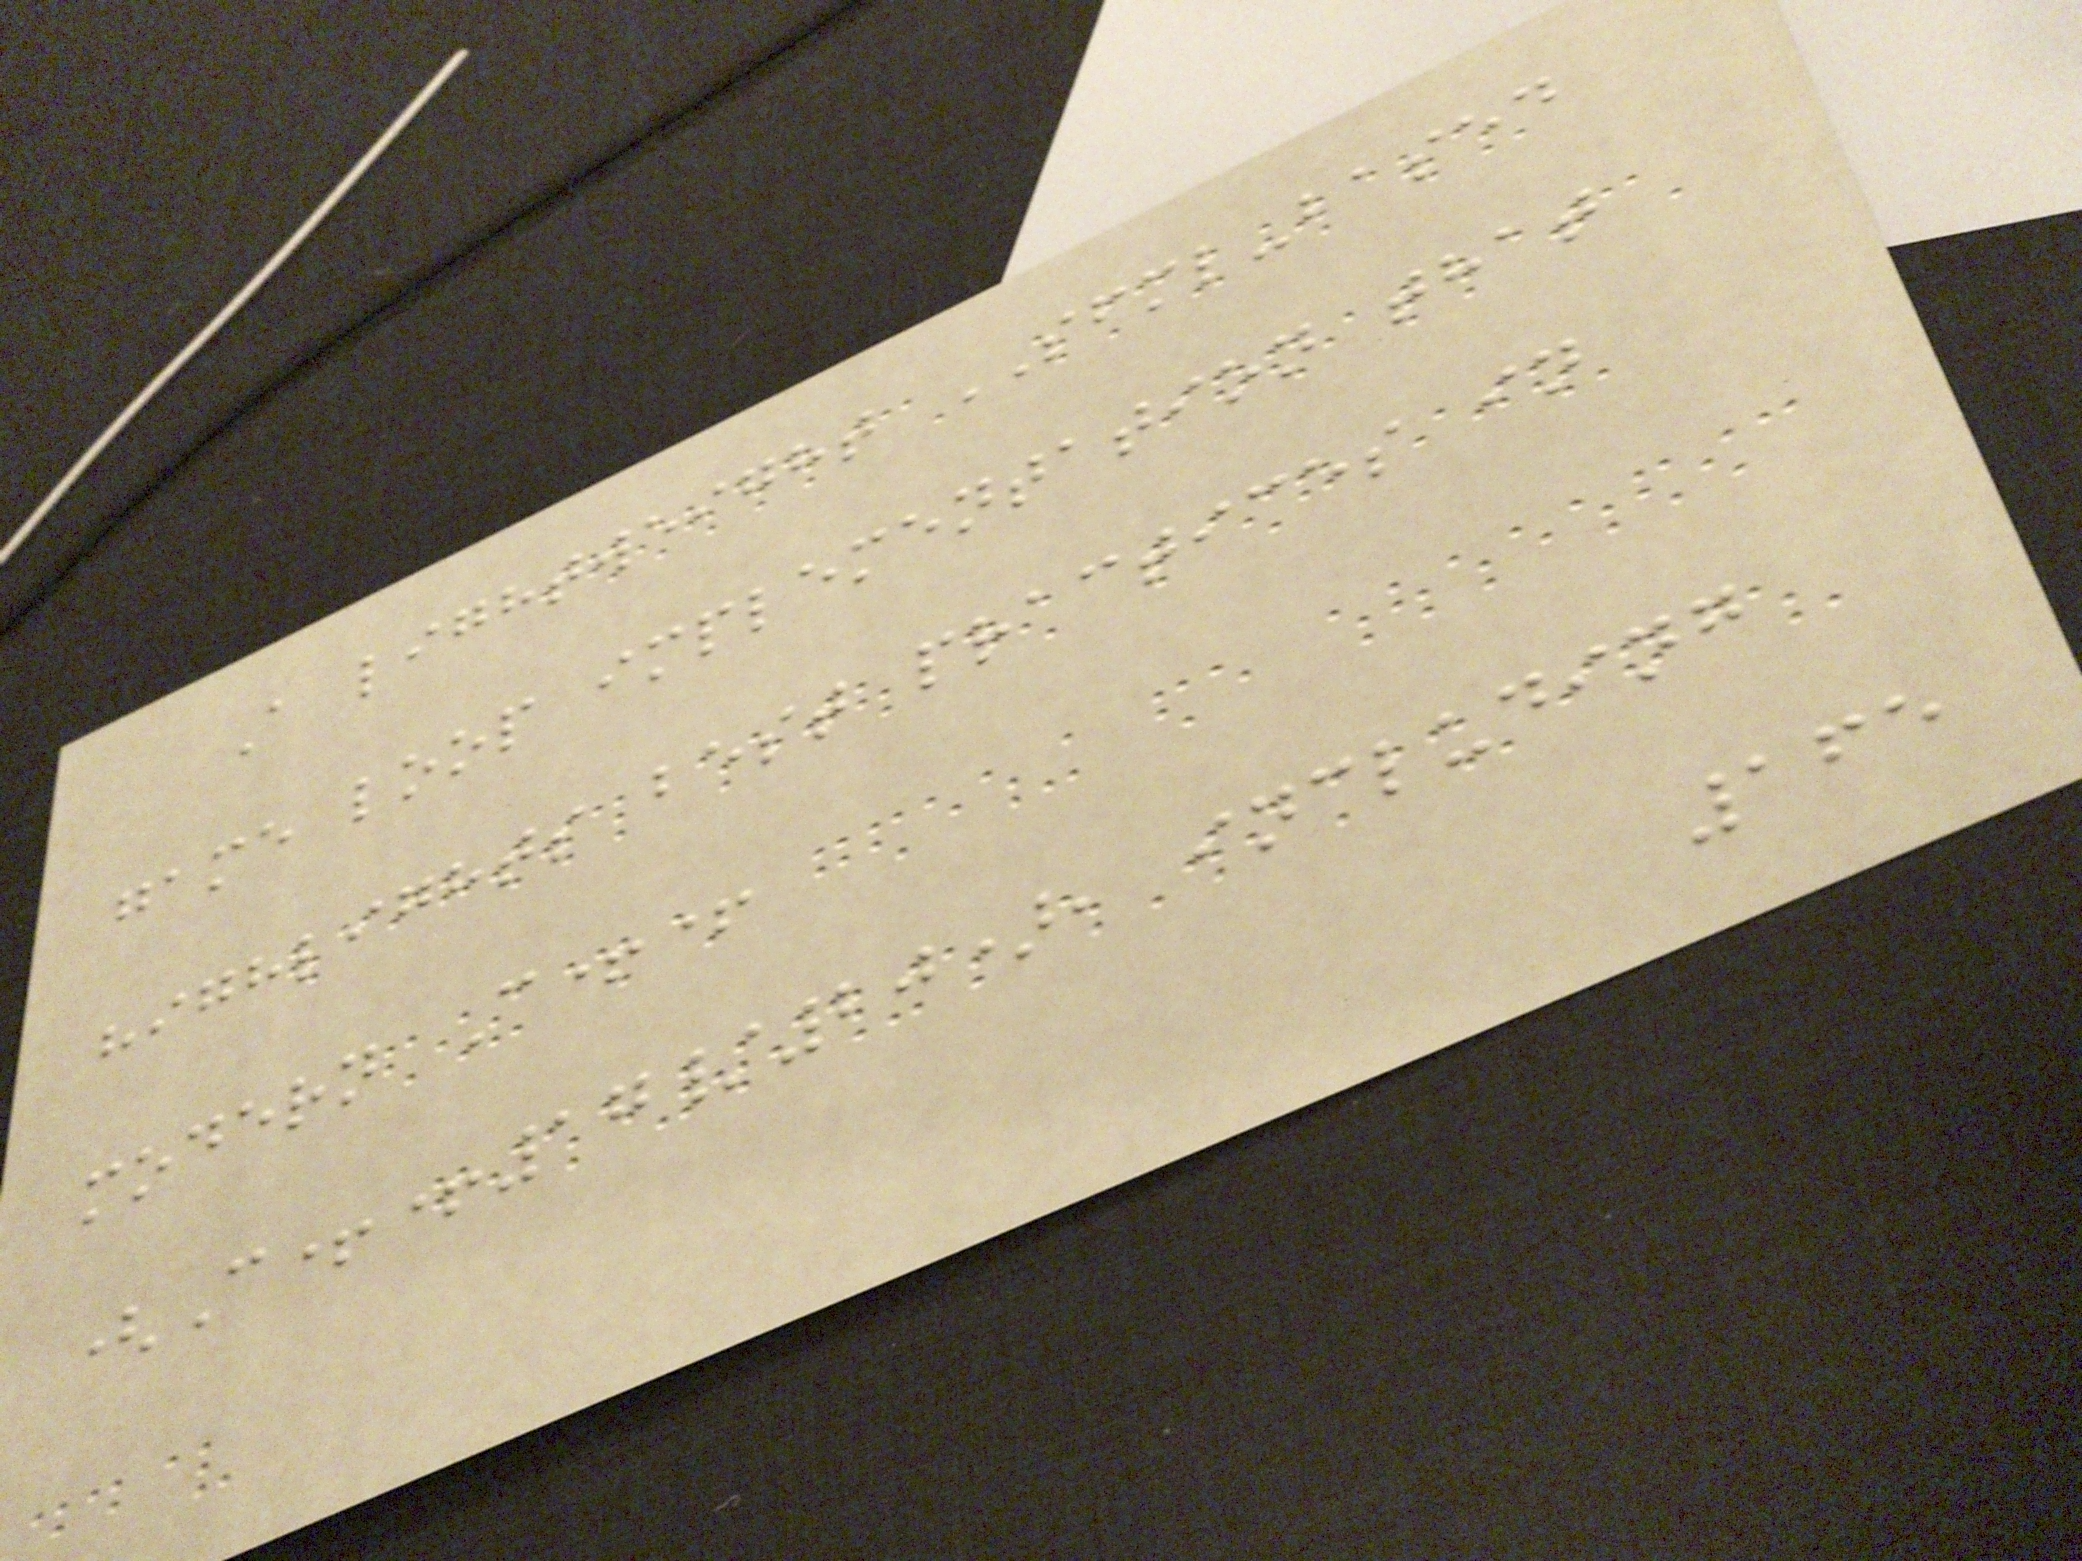A lightweight SFML-based
game loop implementation that
highlights best practices in
modern C++
(C++17/20), including
165
